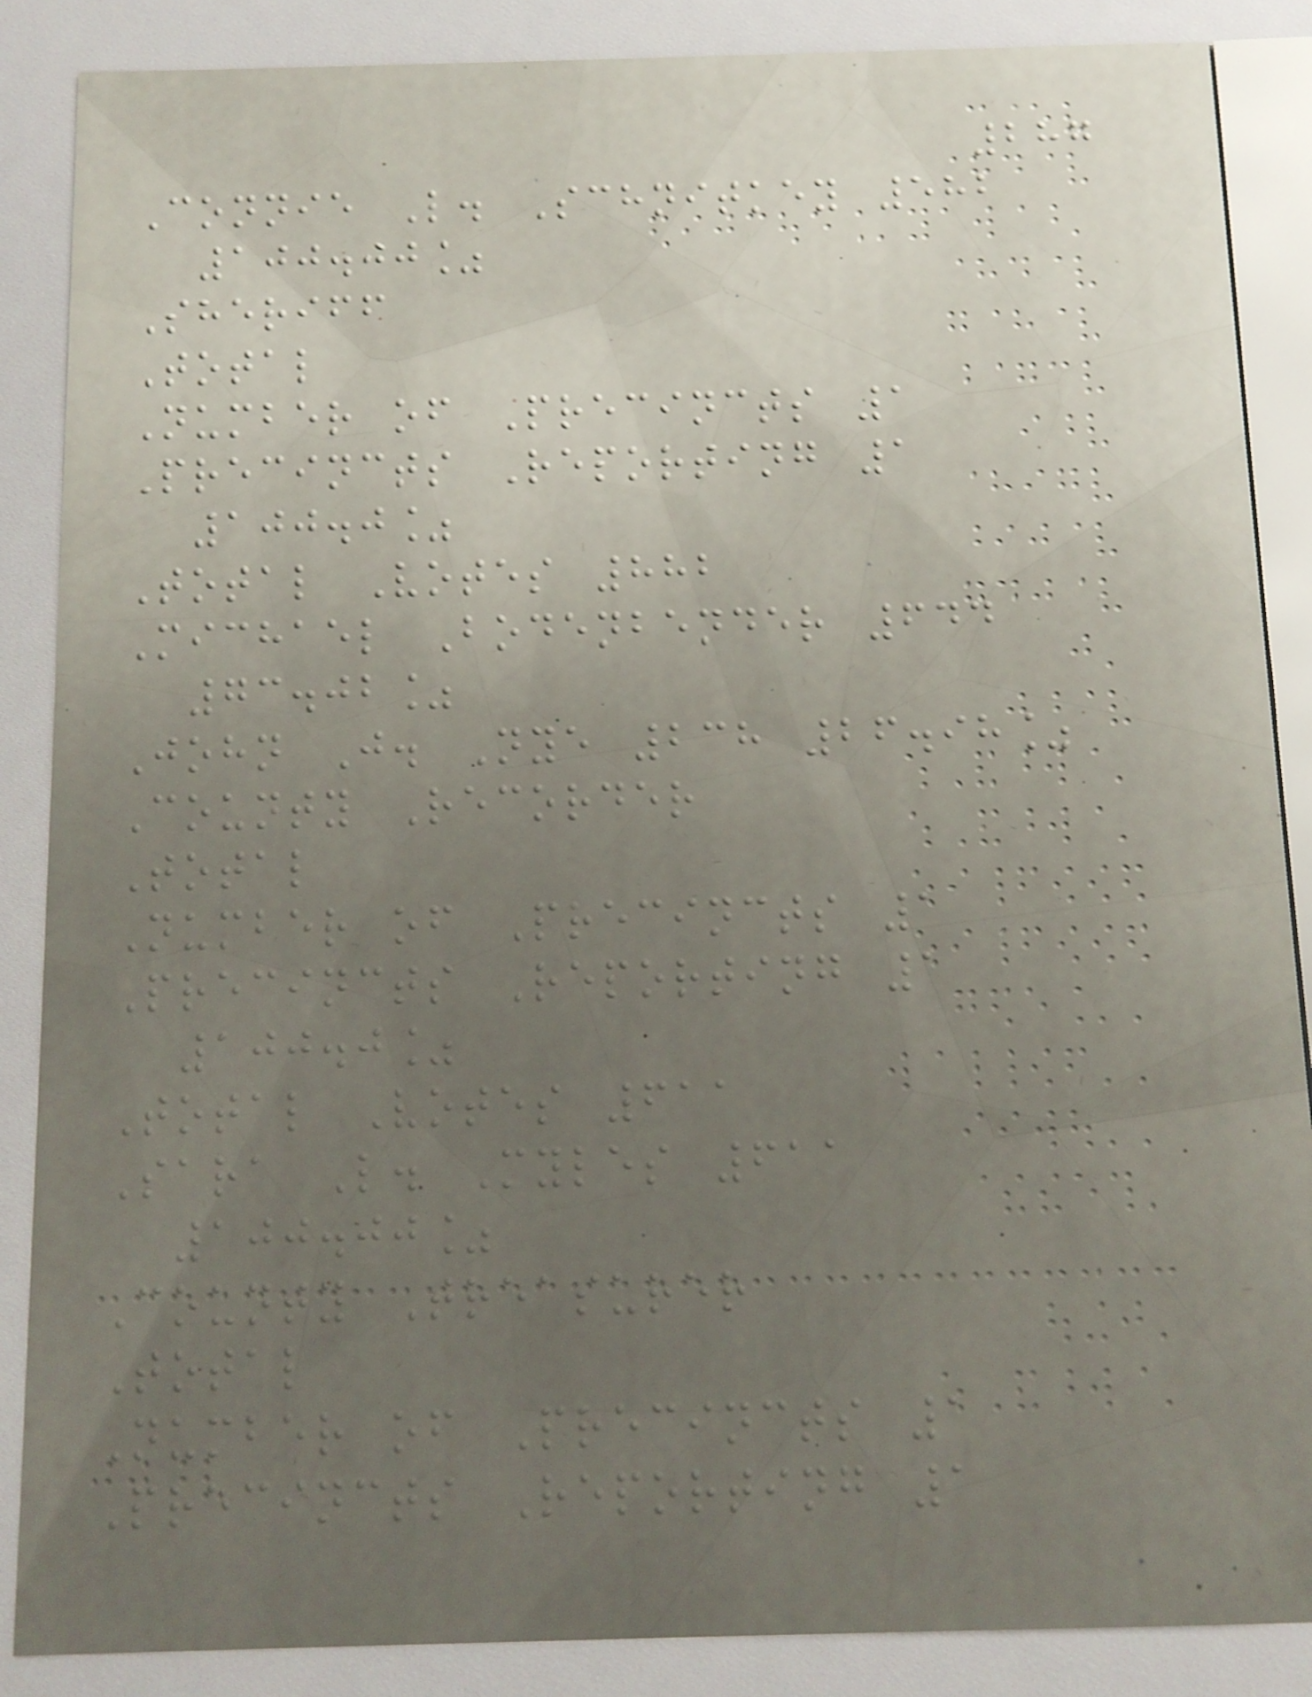287
Connie L. Schnitkey 582
100.00%
Sheriff
Total
Number of Precincts 1
Precincts Reporting 1
100.0%
Total Votes 882
Michael Bodenbender 644
73.02%
John J. Nye 238 26.98%
County Recorder
Total
Number of Precincts 1
Precincts Reporting 1
100.0%
Total Votes 611
Sara L. Myles 611
100.00%
County Treasurer
Total
Number of Precincts 1
Precincts Reporting 1
